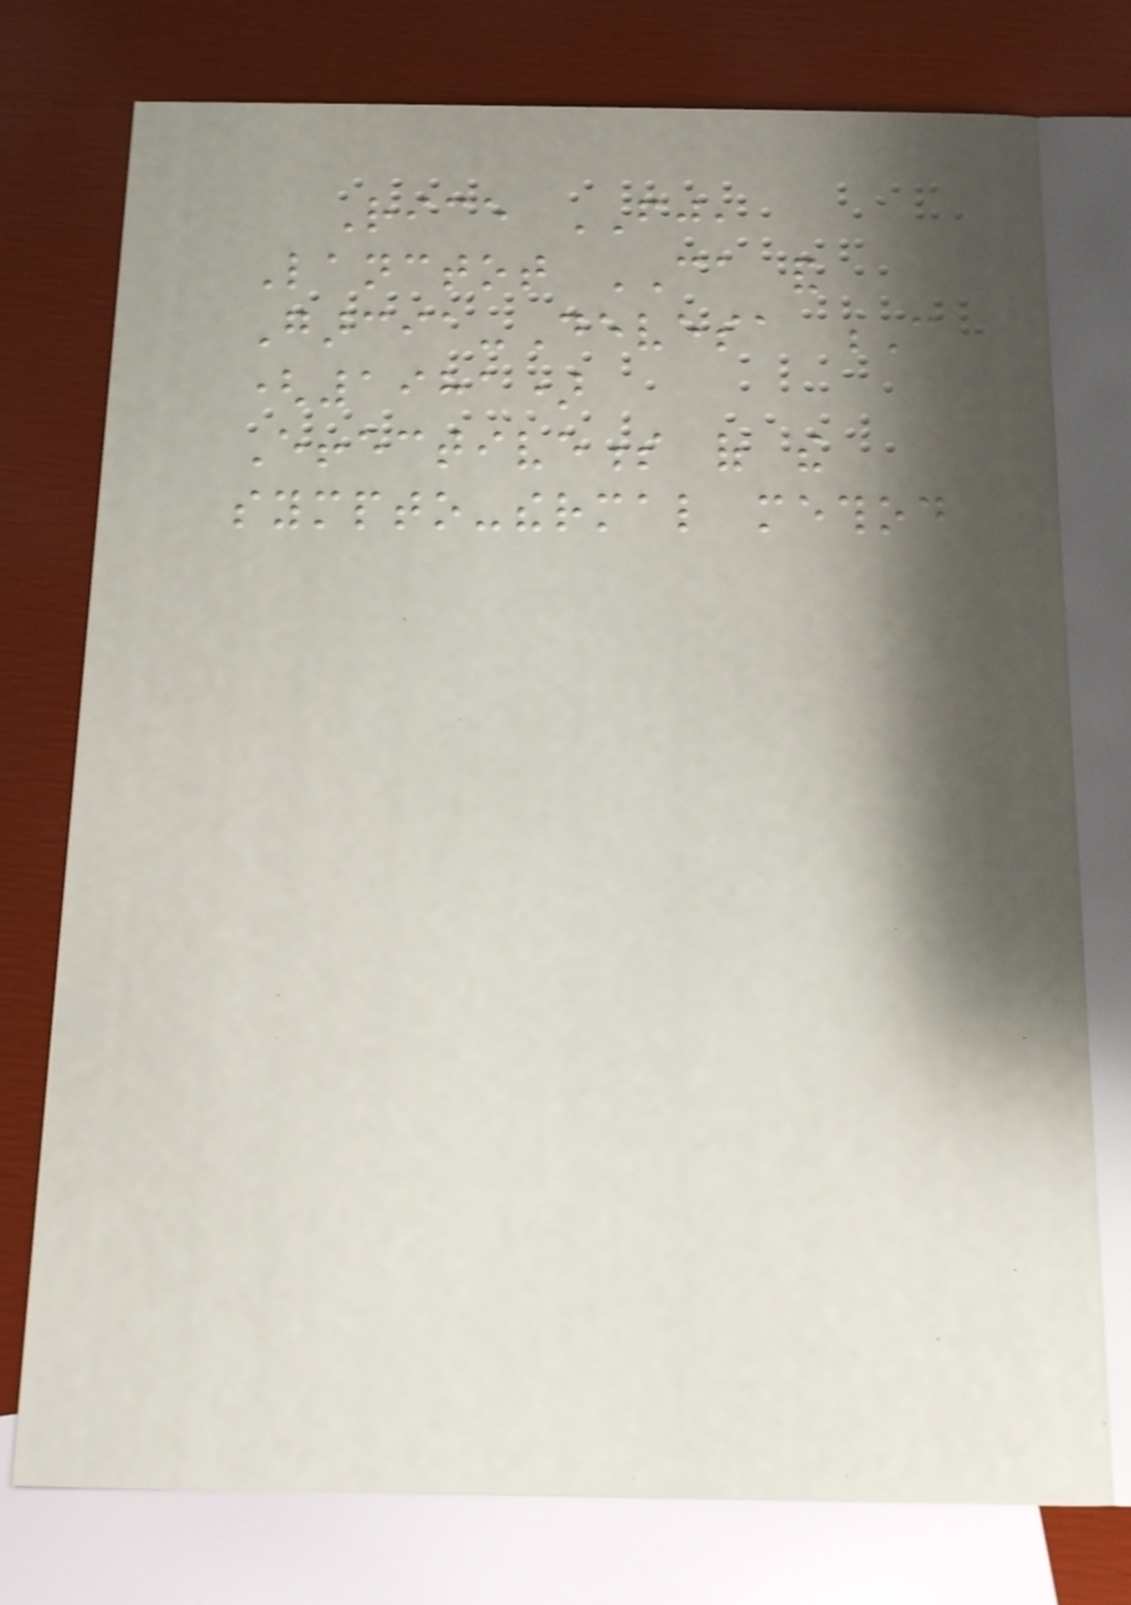Rice FJ,
Lanctot CA and
Garcia-Devesa C
(1981)
Effectiveness of the
sympto-thermal method
